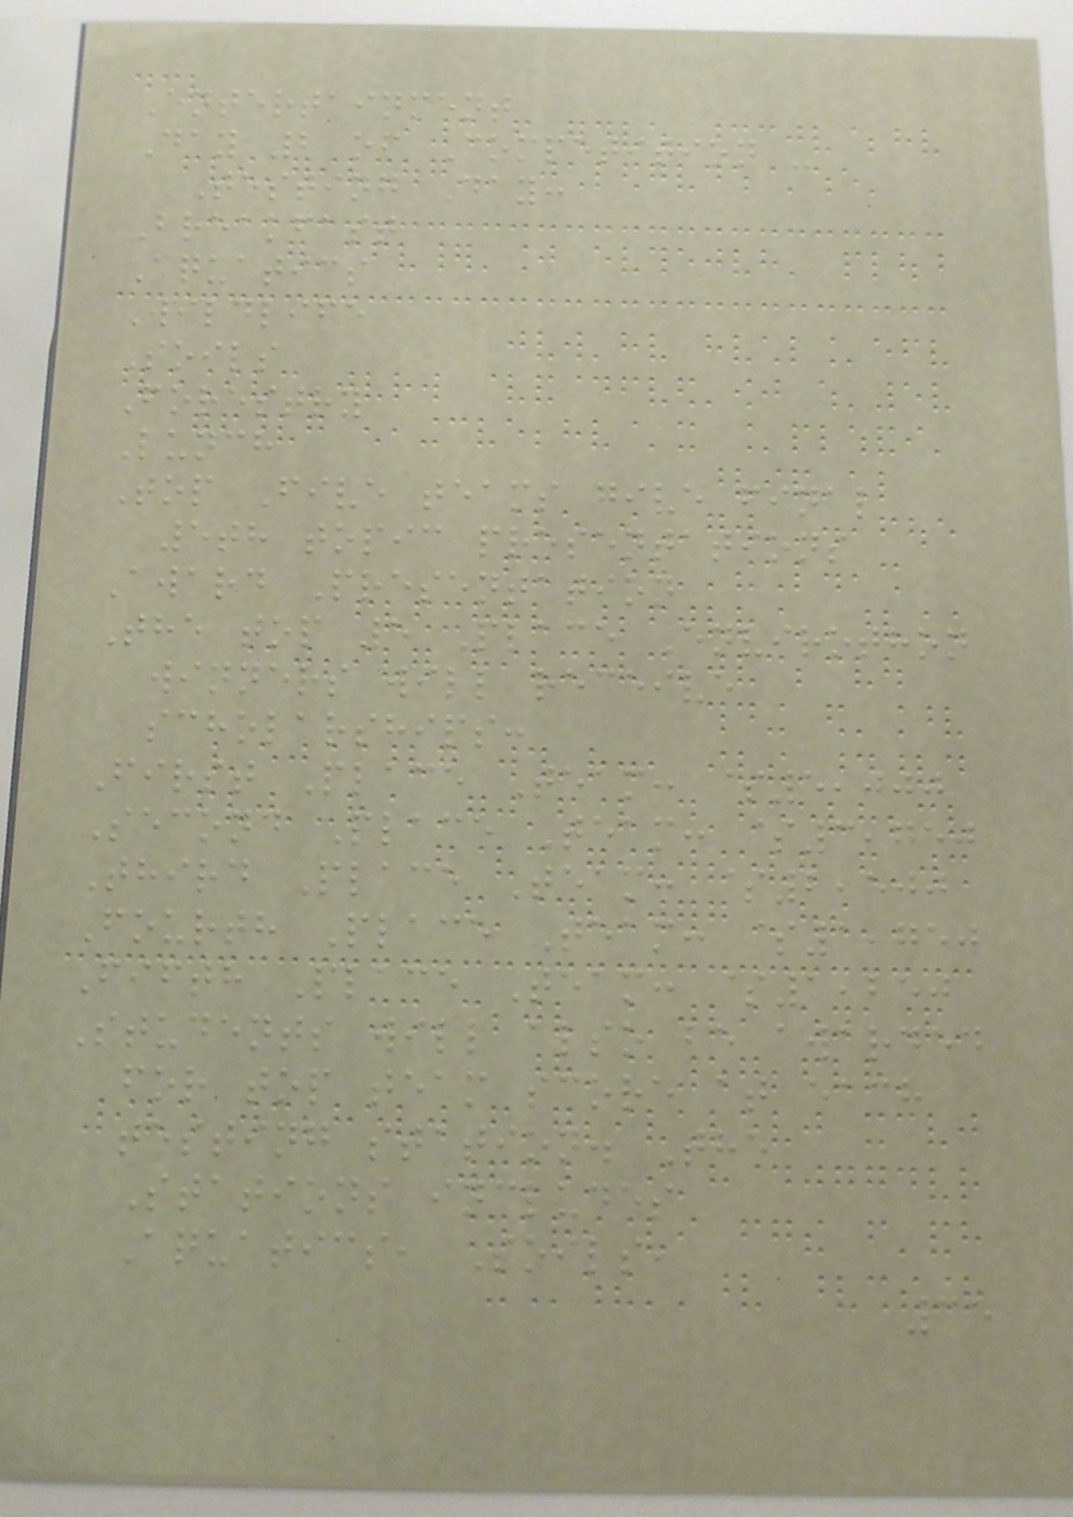Entertainment
Day 2 of Competition -
Testing Day:
Breakfast
Aquatics
Wildlife
Soils
Forestry
Lunch
Top Five teams give final
5th topic presentations
Award Presentation
The top 5 Place Envirothon
winners will receive
scholarships:
First Place Team: $5,000
Second Place Team: $3,750
Third Place Team: $2,500
Fourth Place Team: $1,750
Fifth Place Team: $1,250
Students will also be awarded
for top team score at each
testing station. The
Stations includes
Aquatics, Soils,
35
